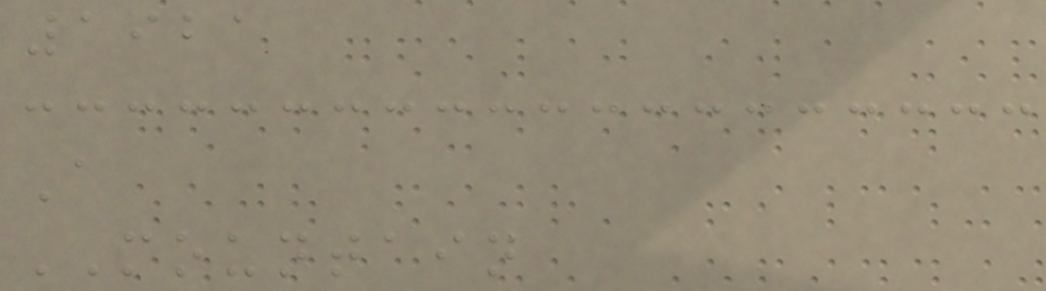1921
A
MOUNTAIN
